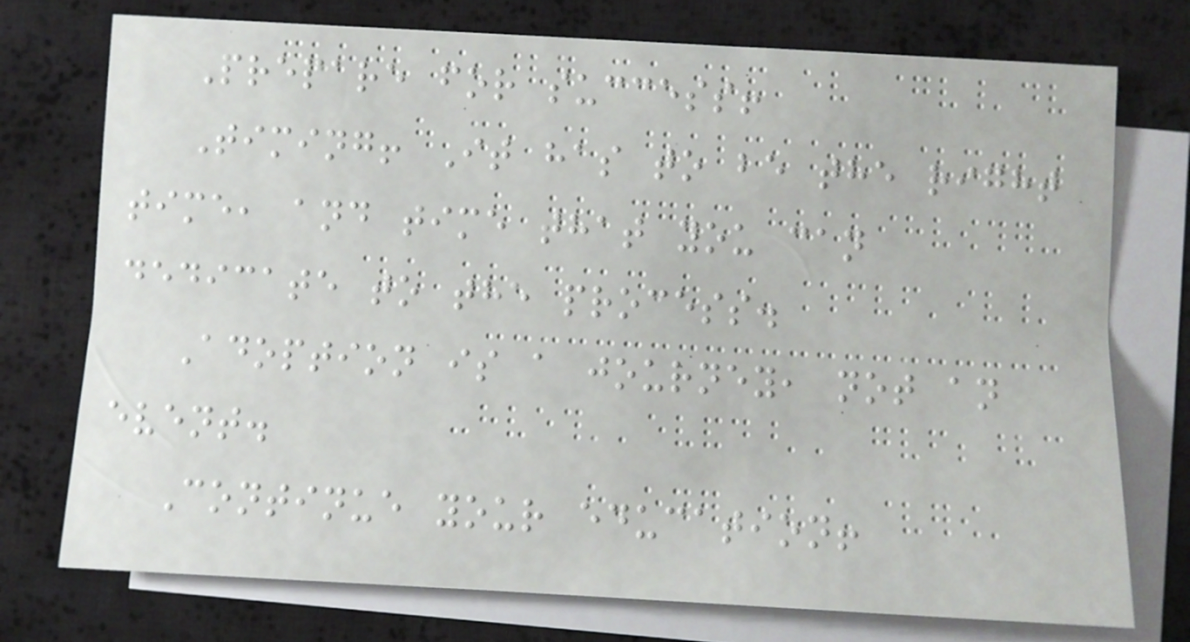Prepare for success!
Timing! It has to be the right
time, and time that you can
dedicate to the process.
Adoption is a journey, not an
event.
Continue your education!
